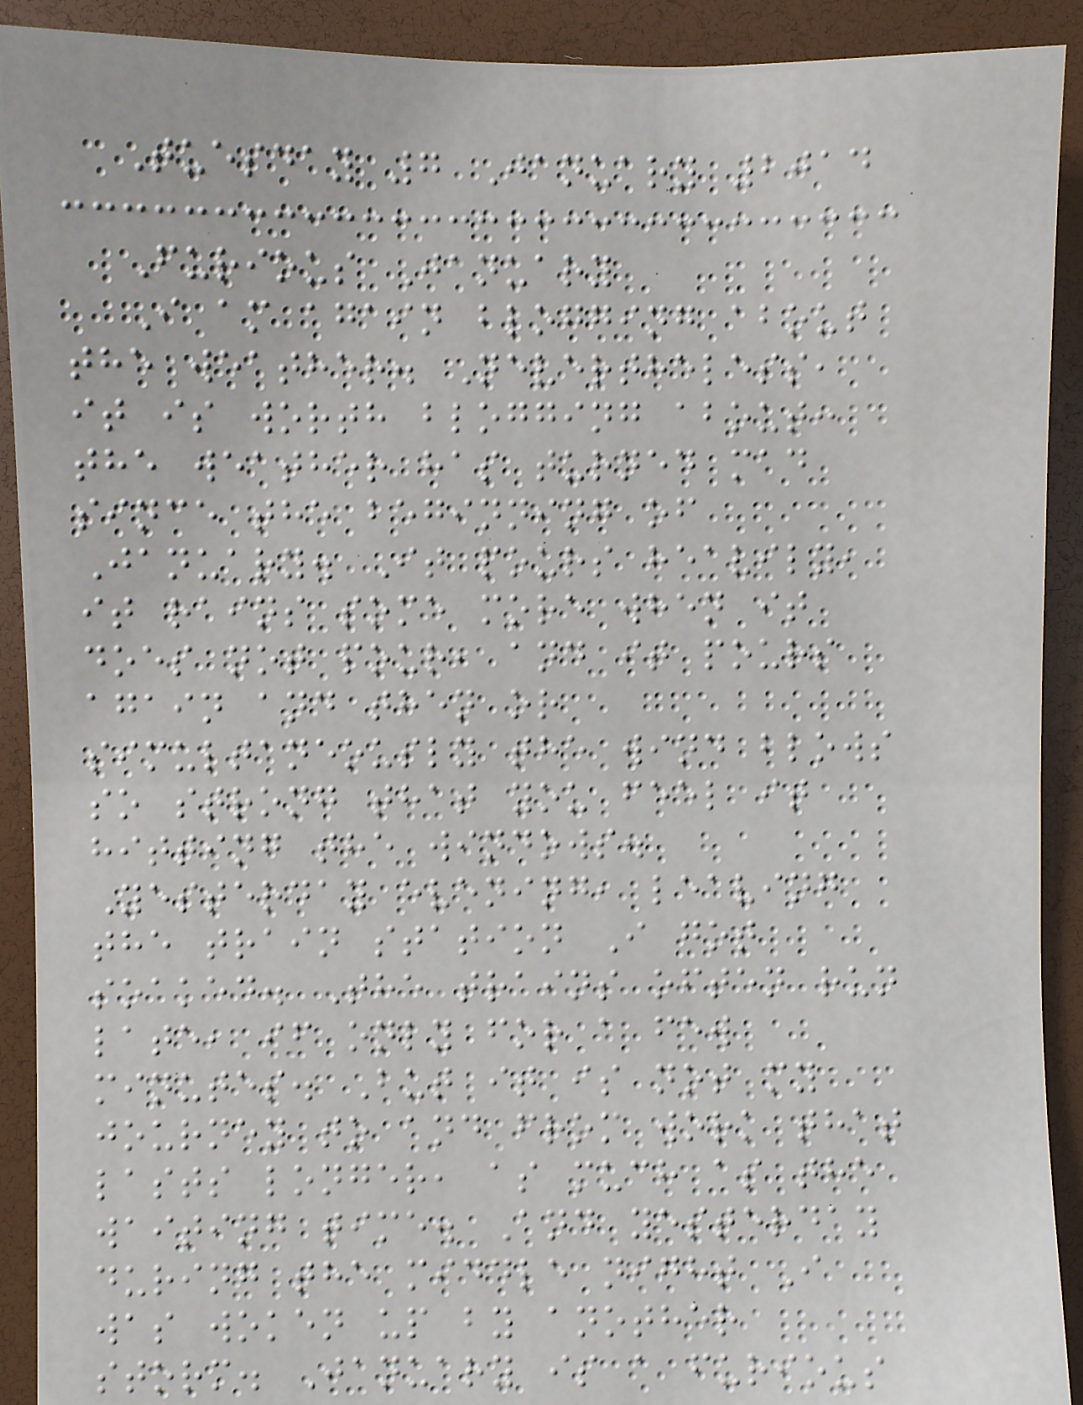Tuesday 7 January 2014
Furious January
I am again blogging about
the weather. Nevertheless,
it is worth blogging about:
the weather has turned mad
since the beginning of
January. It pours heavily,
it rains some more when it
does not pour, and it pours
again and then or
simultaneously the wind blows
so strong that you feel it
hitting the windows.
Yesterday evening, leaving
the train station I got
soaked. The trains often run
late, if only for a few
minutes. But it is not my
journey to and from work that
lasts longer, as much as the
waiting time. And yesterday
during the middle night I
was woken up by another
storm. January is a furious
